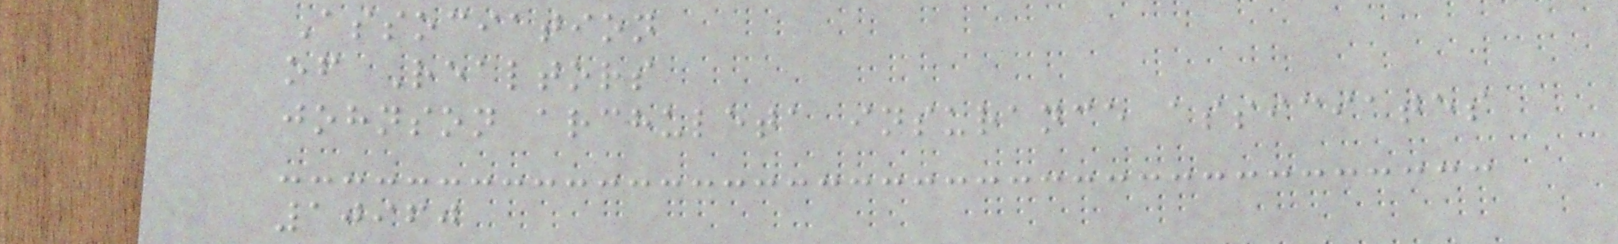Association
of Realtors
johnson archuleta insurance assiciates
10960
